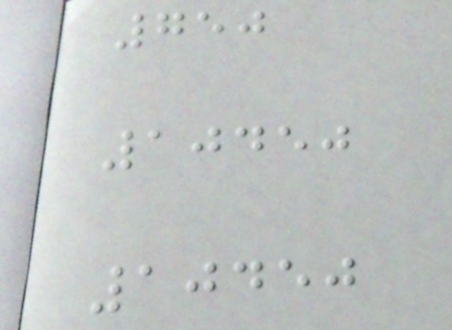750
10450
10450
